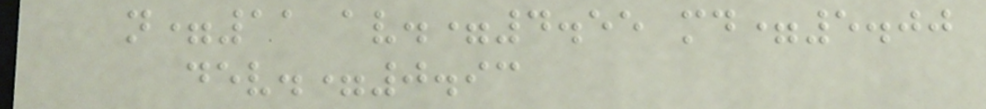n=11 av.=4.55 md=5.00
dev.=0.93
